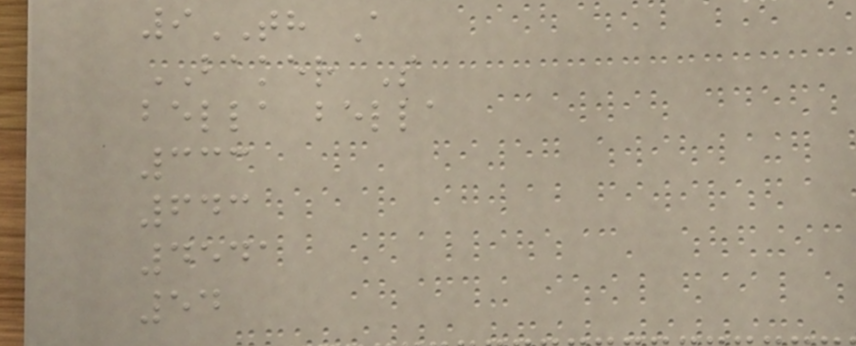9TH A
BAKER S
bella bella
333
643
4541
54
